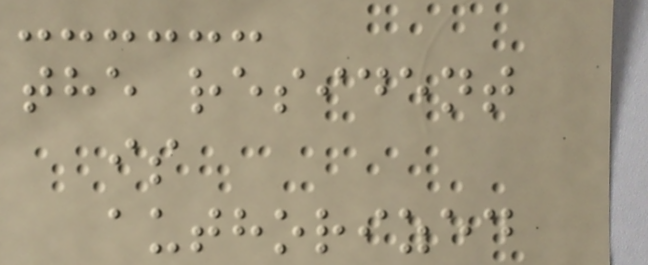the resident
is
authorized
